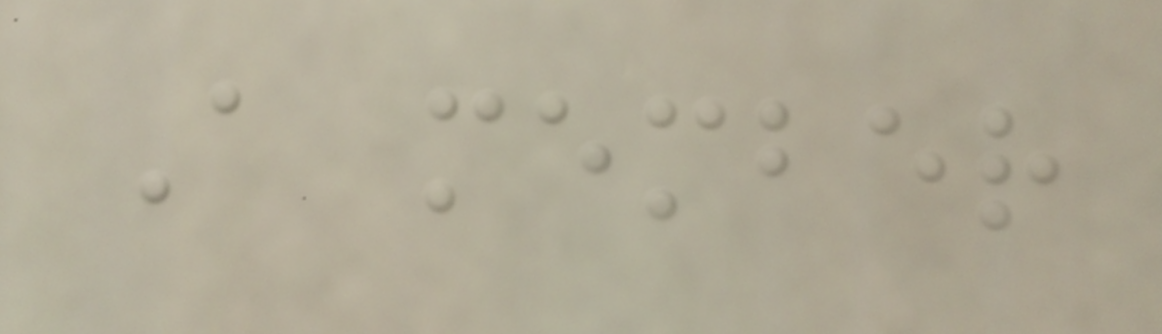A member
